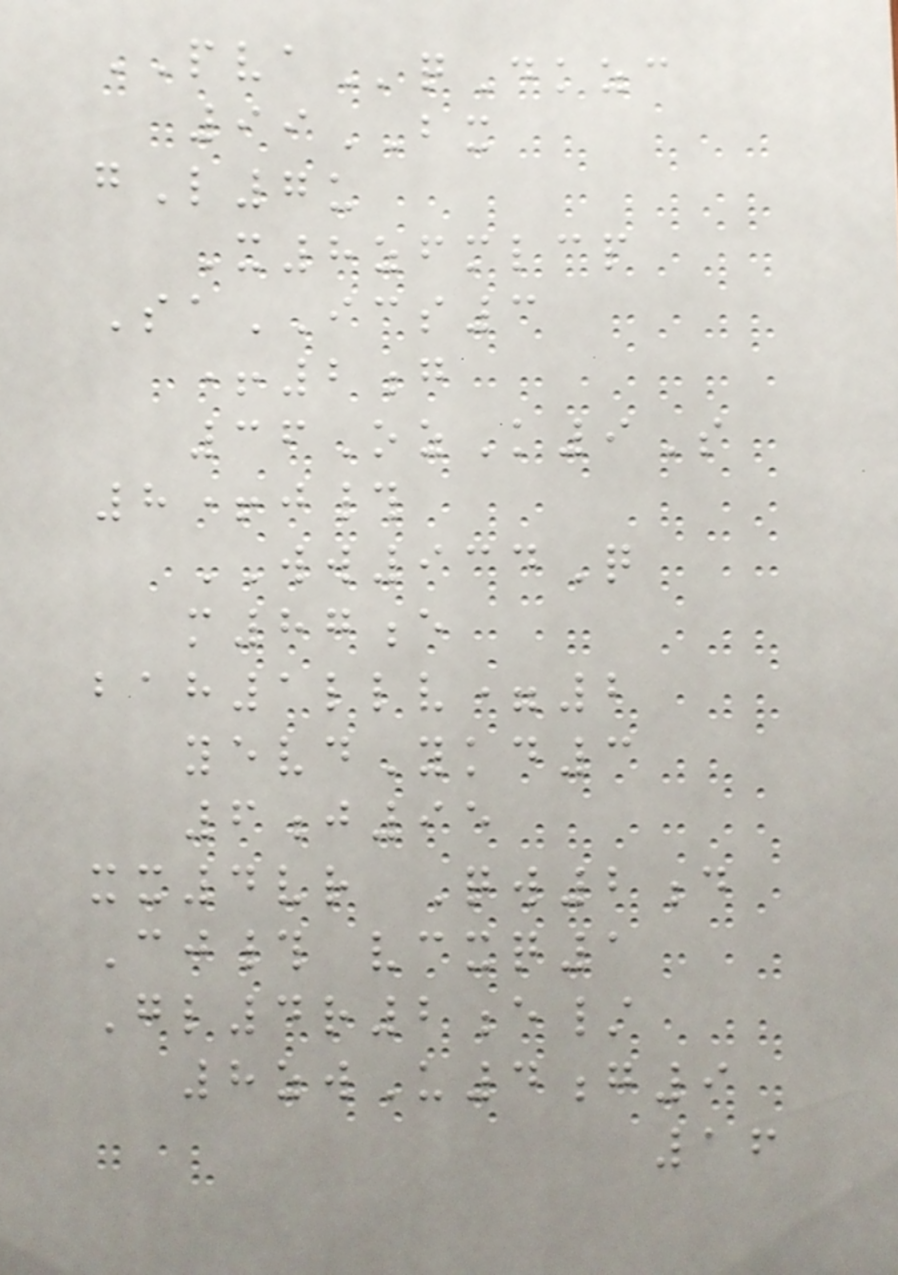PVAqDkzc
99BX
gL7u
X8zfmlcp
SaICS3
+2g
36OzK9S
8+j#
WW934Q
m87e
bah1llv=2
yevdYkd3
6j95
xx4vr Qw2d
Cj# vcxq1
Gl4r2e/
8zwU4g9
16
